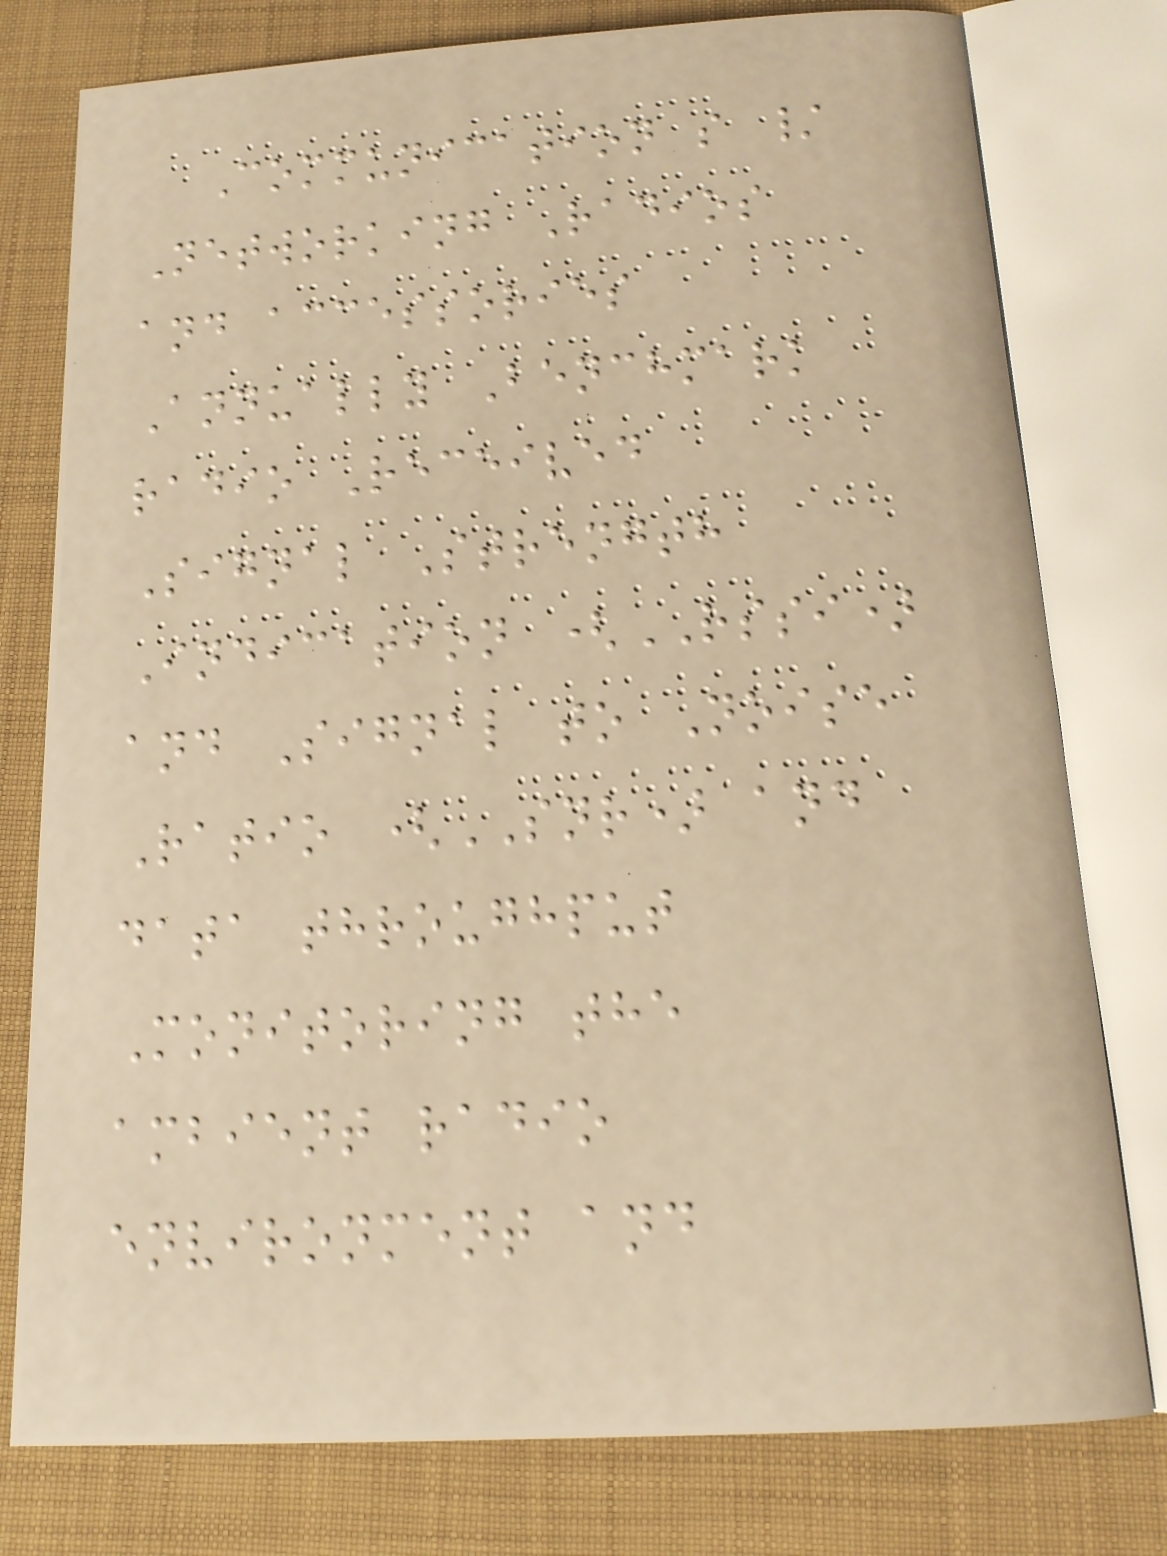Communication s /
Networking Radios
and accessories
Annually Benchmark
radio Received
Signal Strength
Indication (RSSI)
and Signal to Noise
Ratio (SNR) and
data throughput
Monitoring the
ambient radio
environment and
